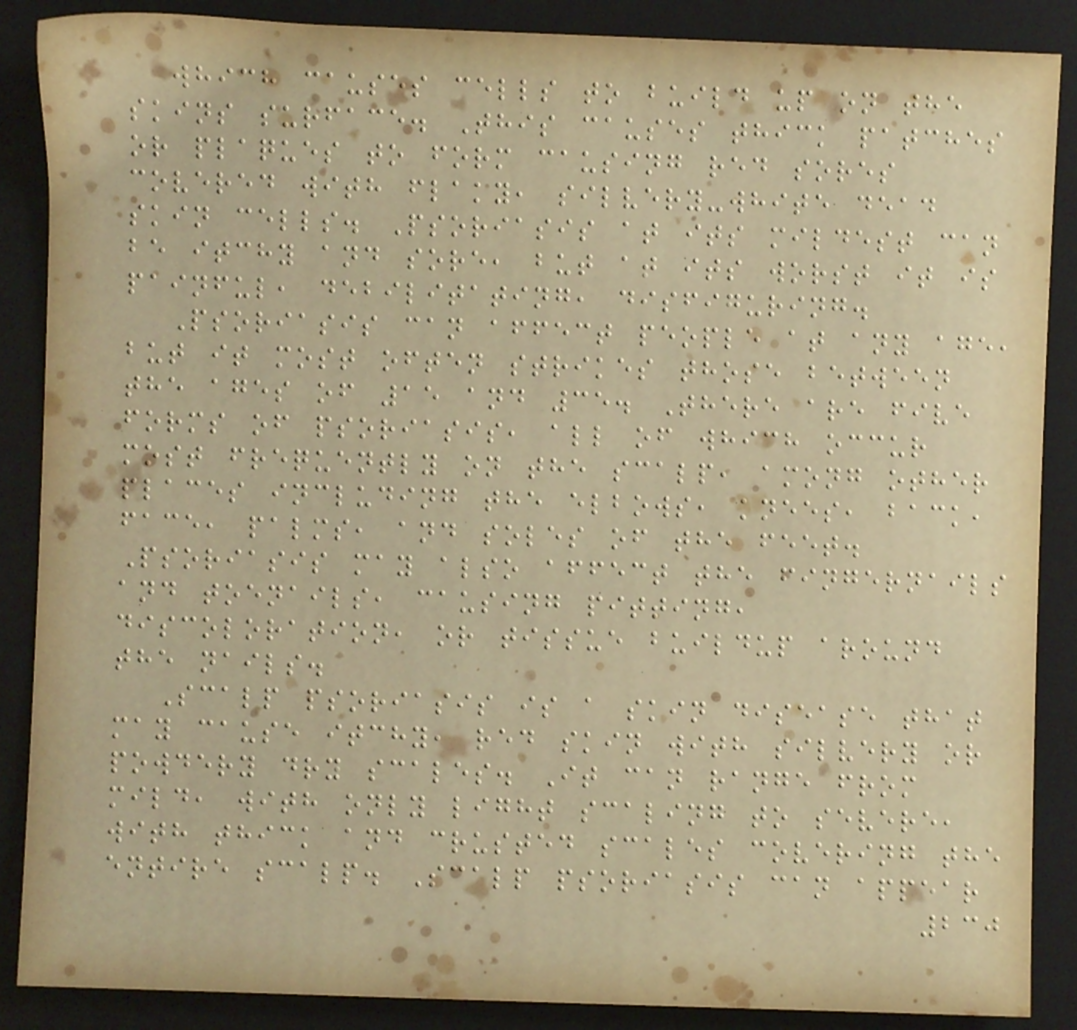which causes cells to build up on the
skins surface. This causes thick patches
or plaques to form causing red sores
covered with flaky, silvery-white dead
skin cells. Psoriasis at its mildest can
be itchy and sore, but at its worst it is
painful, debilitating, disfiguring.
Psoriasis can affect people at any age,
but it most often strikes those between
the ages of 15 and 35. There are five
forms of psoriasis, all of which occur
most frequently on the scalp, among other
places including the elbows, knees, back,
face, palms, and soles of the feet.
Psoriasis may also affect the fingernails
and toenails, causing pitting,
discoloration, or tissue buildup around
the nails.
Scalp psoriasis is a skin disease that
may cause itchy, red skin with silvery or
powdery dry scales. It can range from
mild, with only light scaling to severe,
with thick and crusted scales covering the
entire scalp. Scalp psoriasis can appear
230
